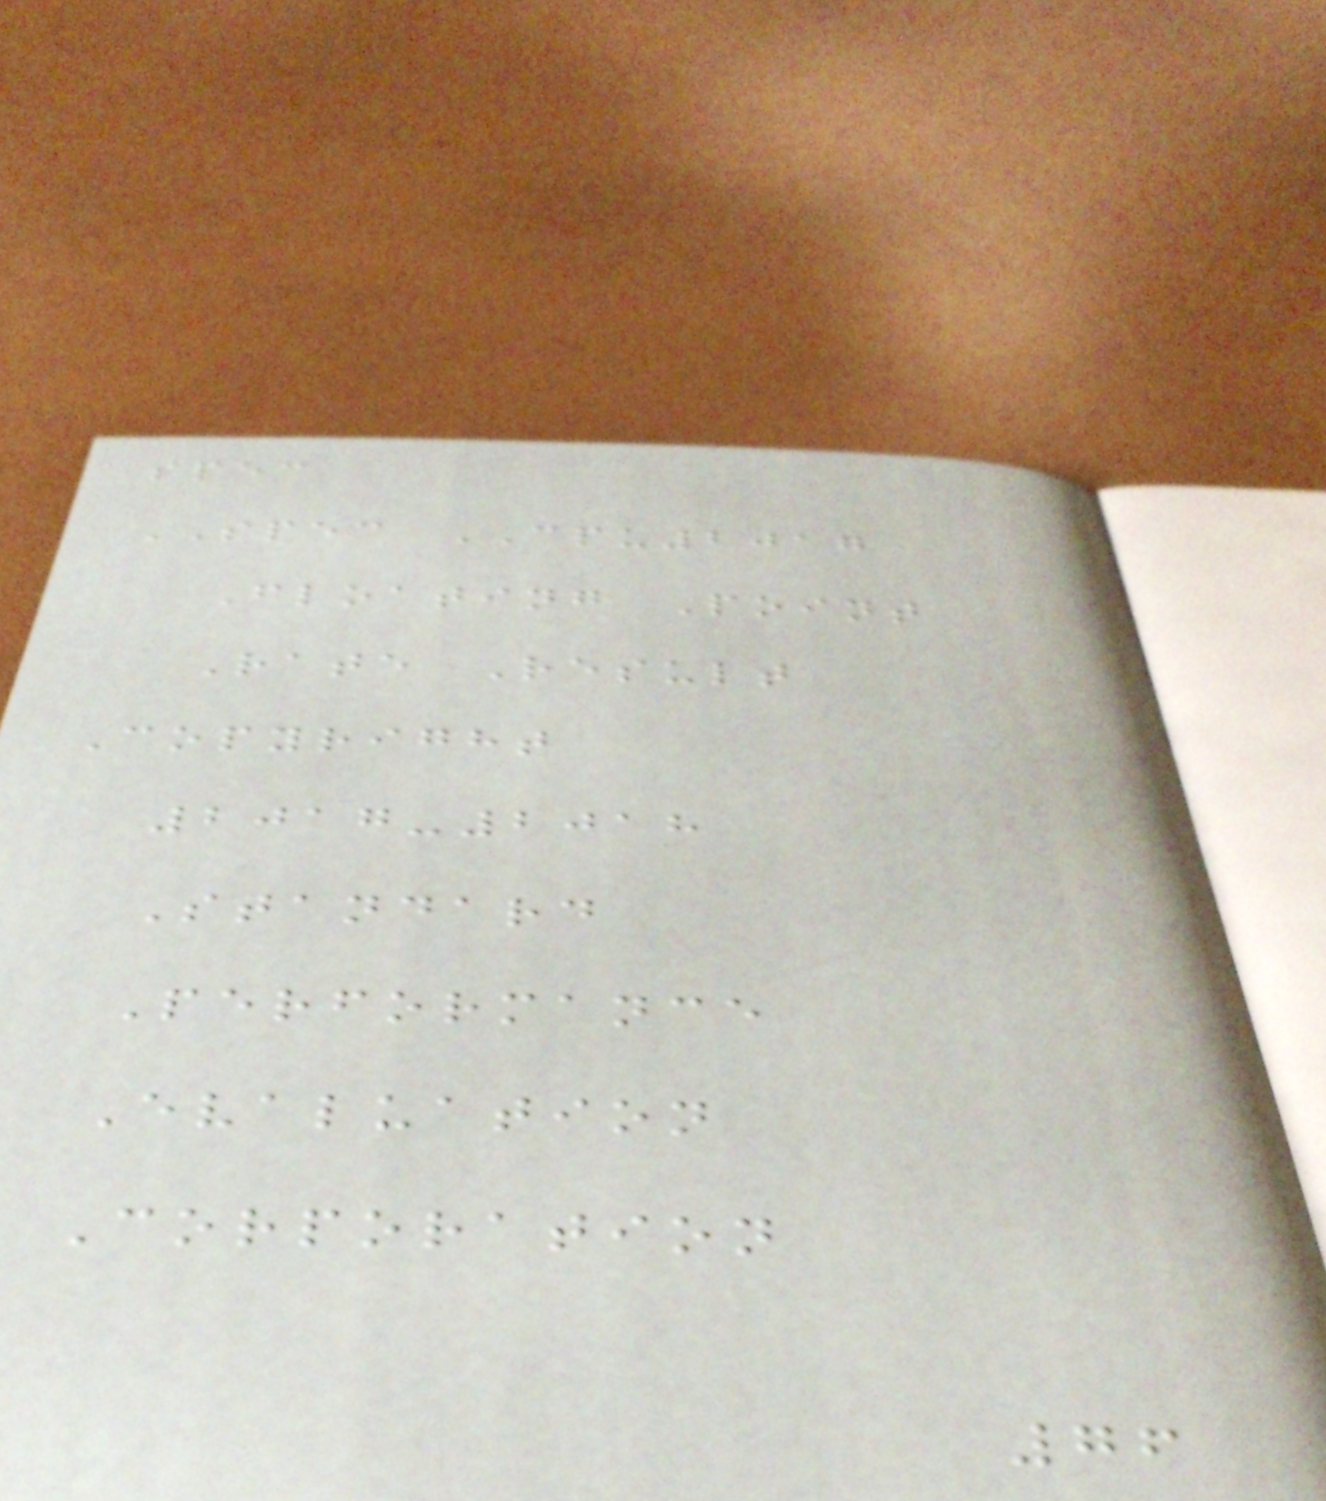spec
SPEC CPU2017
Floating Point
Rate Result
Copyright
2017-2018
Standard
Performance
Evaluation
Corporation
76
